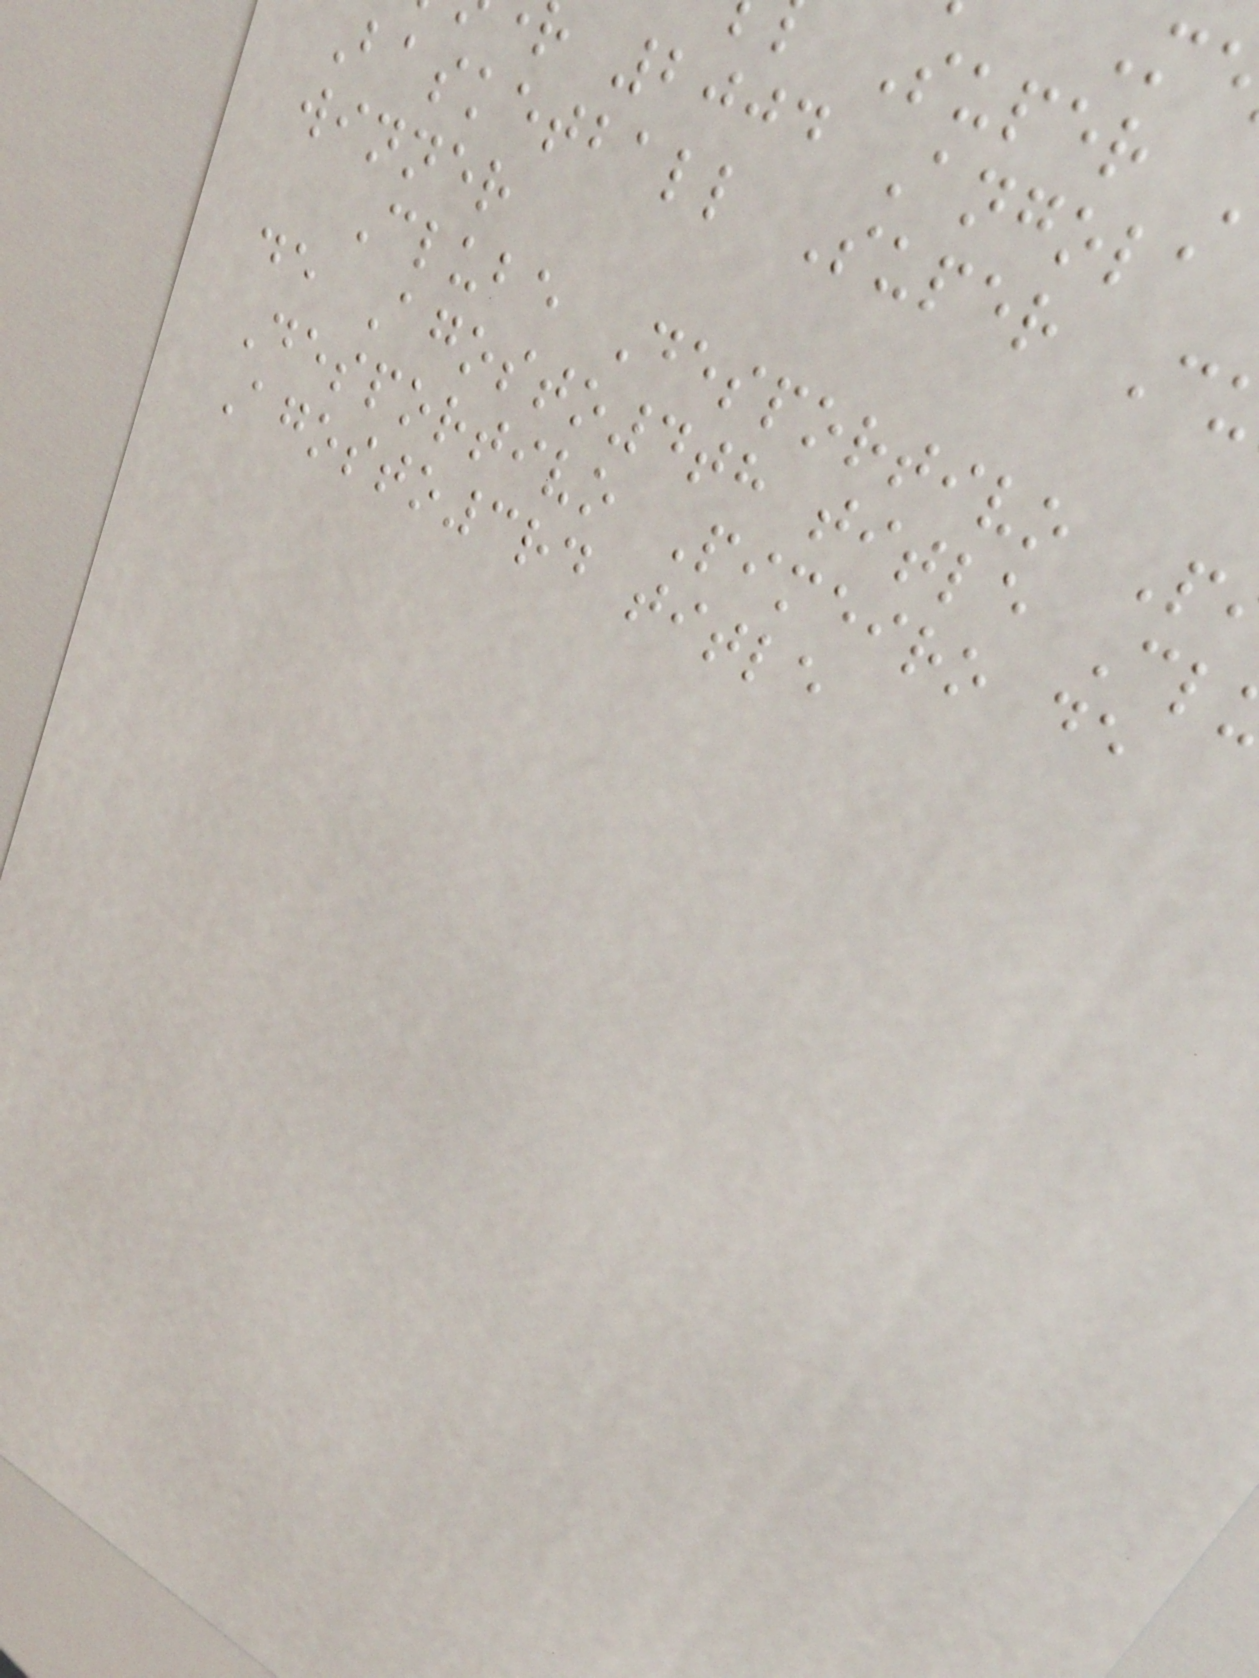Super
2004 Angola
Basketball Super C
winner
Clube Desportivo P
de Agosto4th title Cl
Desportivo Pimeiro de
Agosto3rd title
